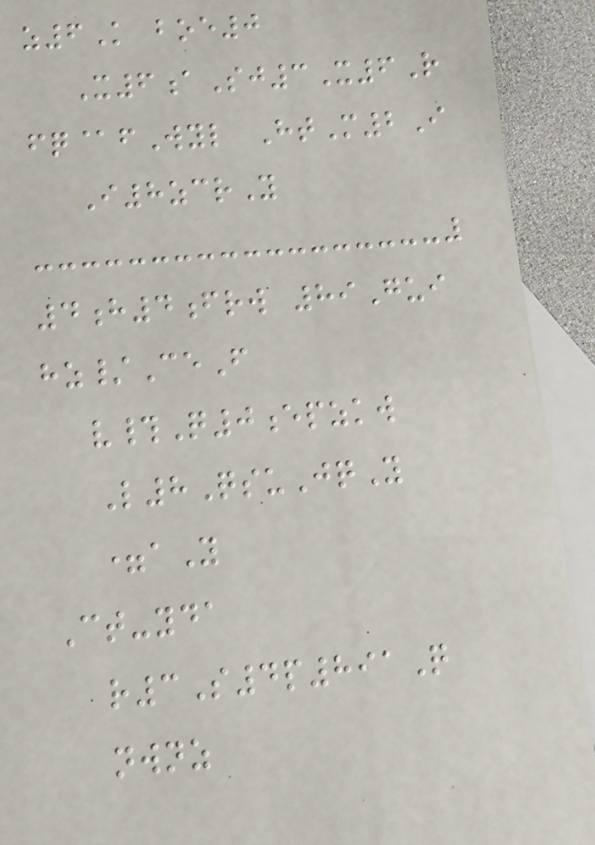z6K boe0
X6aSj3X6R
fq@fWyl HtM2I
I8zcrY
4h4frw 89Gui
hz/CeF
v#Q0epzkw
L8QsuJqY
=aY
Ct-yda
r3S4p891Q
nwnz
